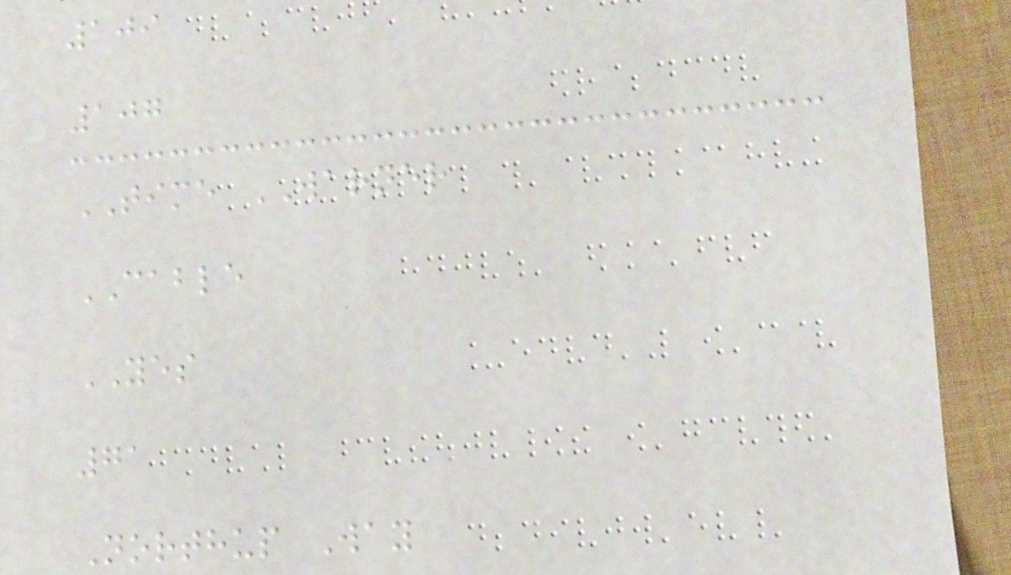109
107
TIME WARNER
CABLE
YES
71
Northup Way
